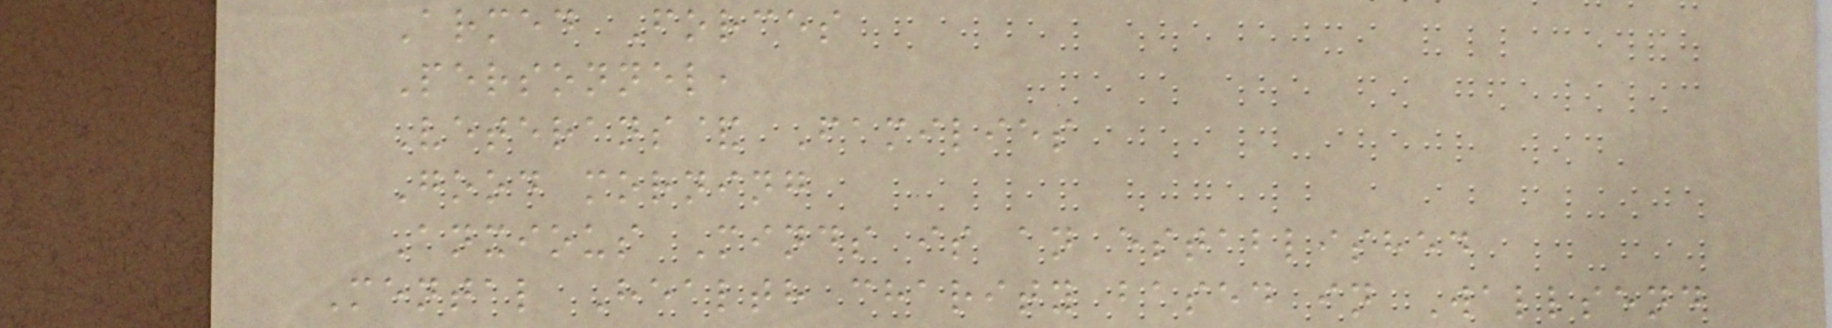Armed Forces
Personnel,
Veterans& Families
Good morning
Anxious Minds is an established
Mental Health charity based in Wallsend
